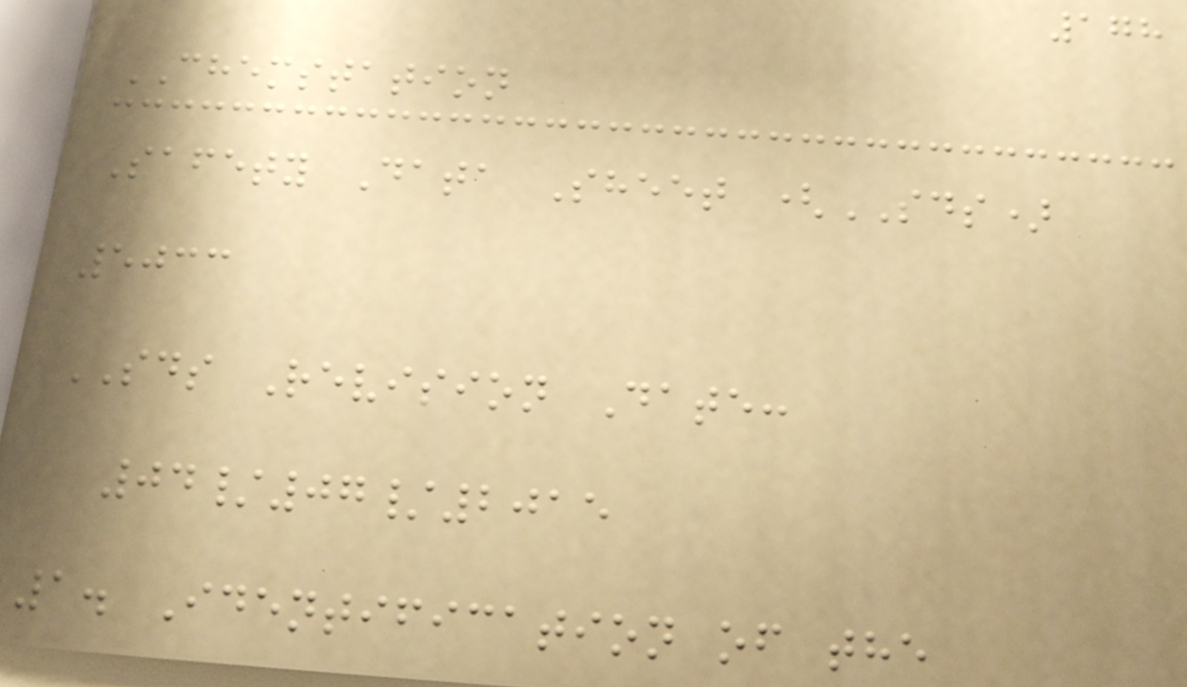178
CHEMSTATION
Safety Data Sheet (SDS)
5033
SDS Revision Date:
04/07/2015
1. Identification of the
